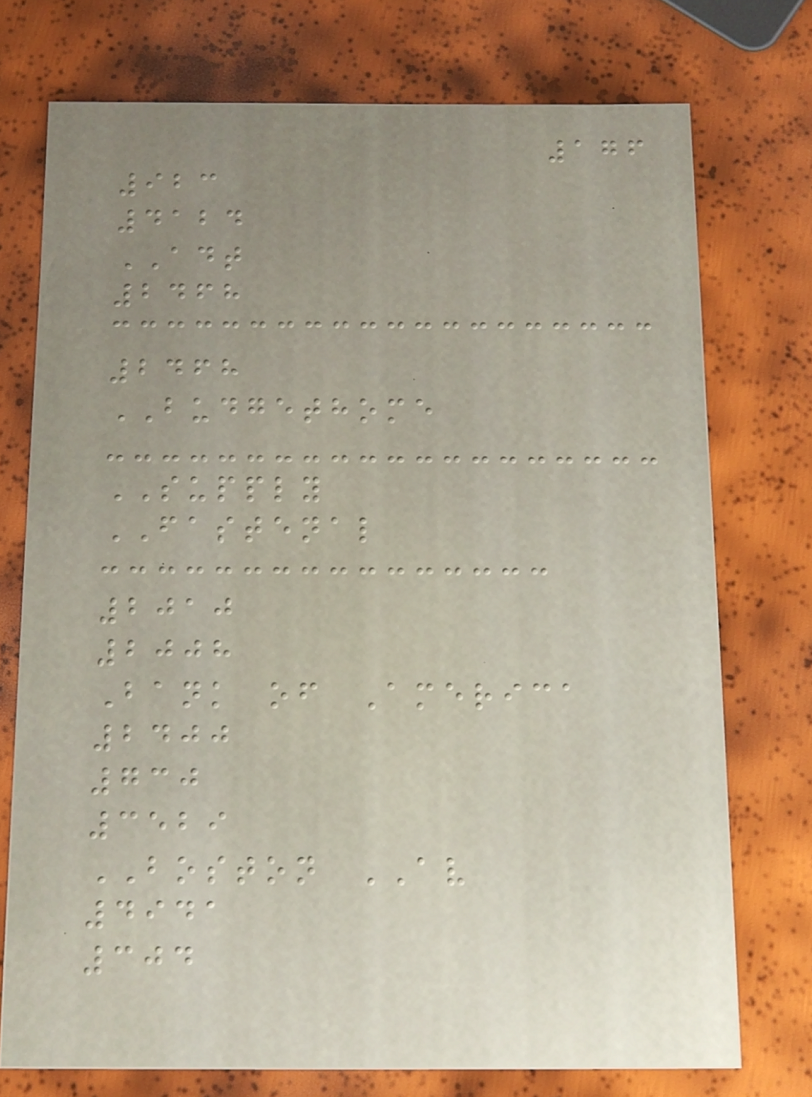176
923
4124
ADT
2468
2468
BUDGETHOME
SUPPLY
FASTENAL
2010
2008
Bank of America
2400
730
3529
BOSTON AV
4941
304
